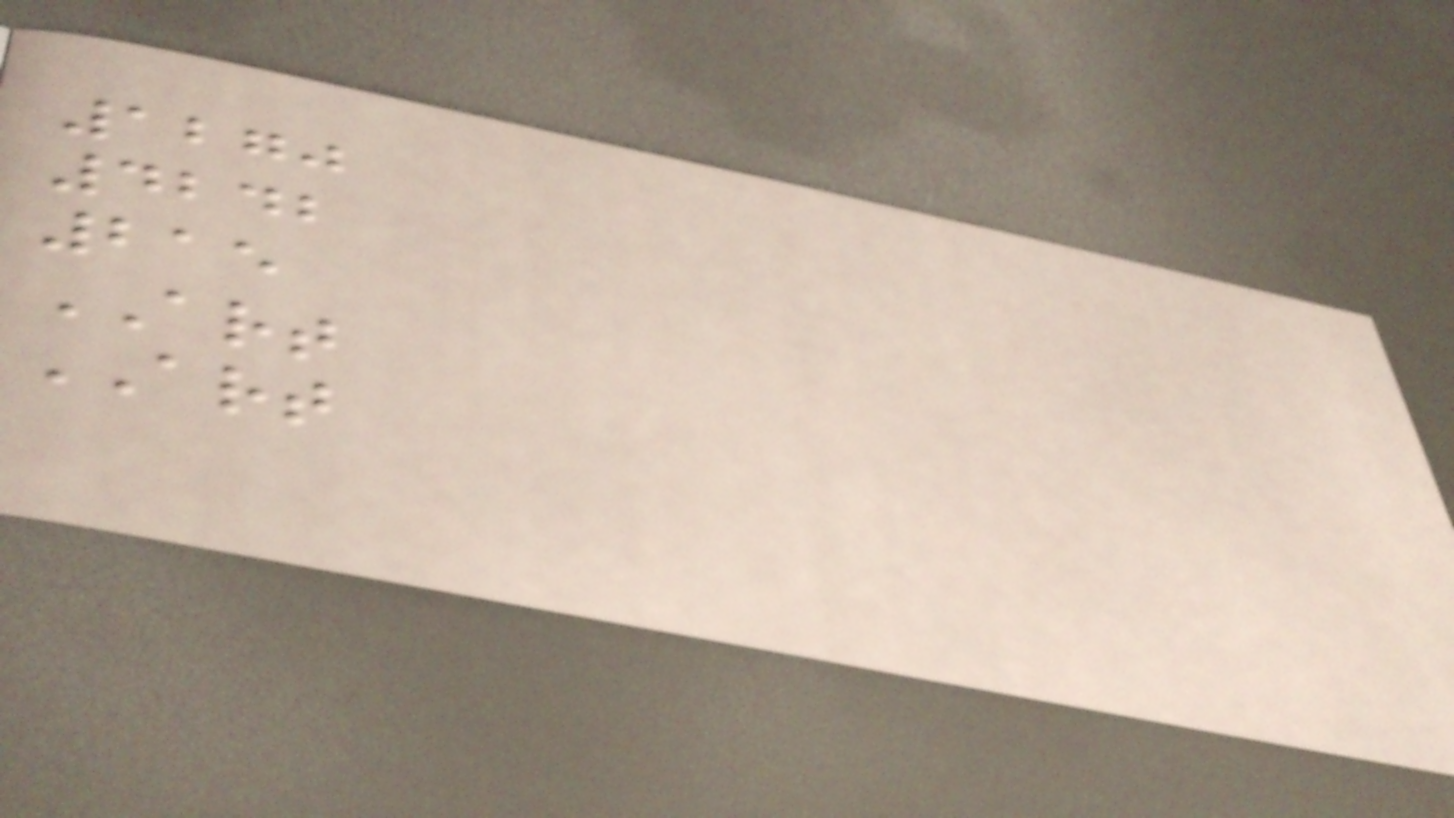1270
4242
215
ART
ART
